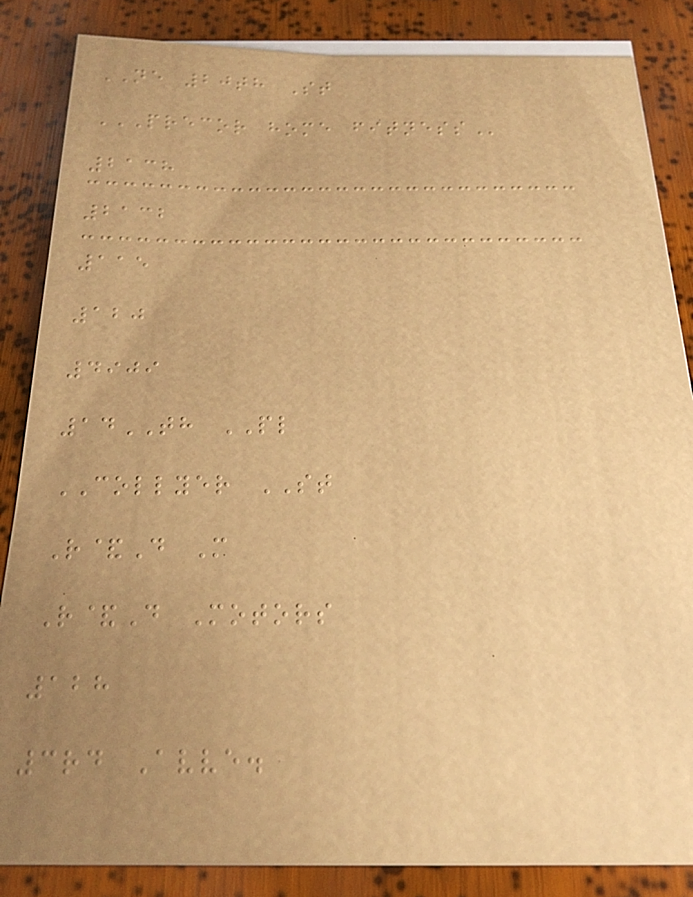NE 20th St
PRECOR HOME FITNESS
2138
2132
115
120
4909
14TH PL
COLLYER ST
R&D M
R&D Motors
128
3rd Avve.
